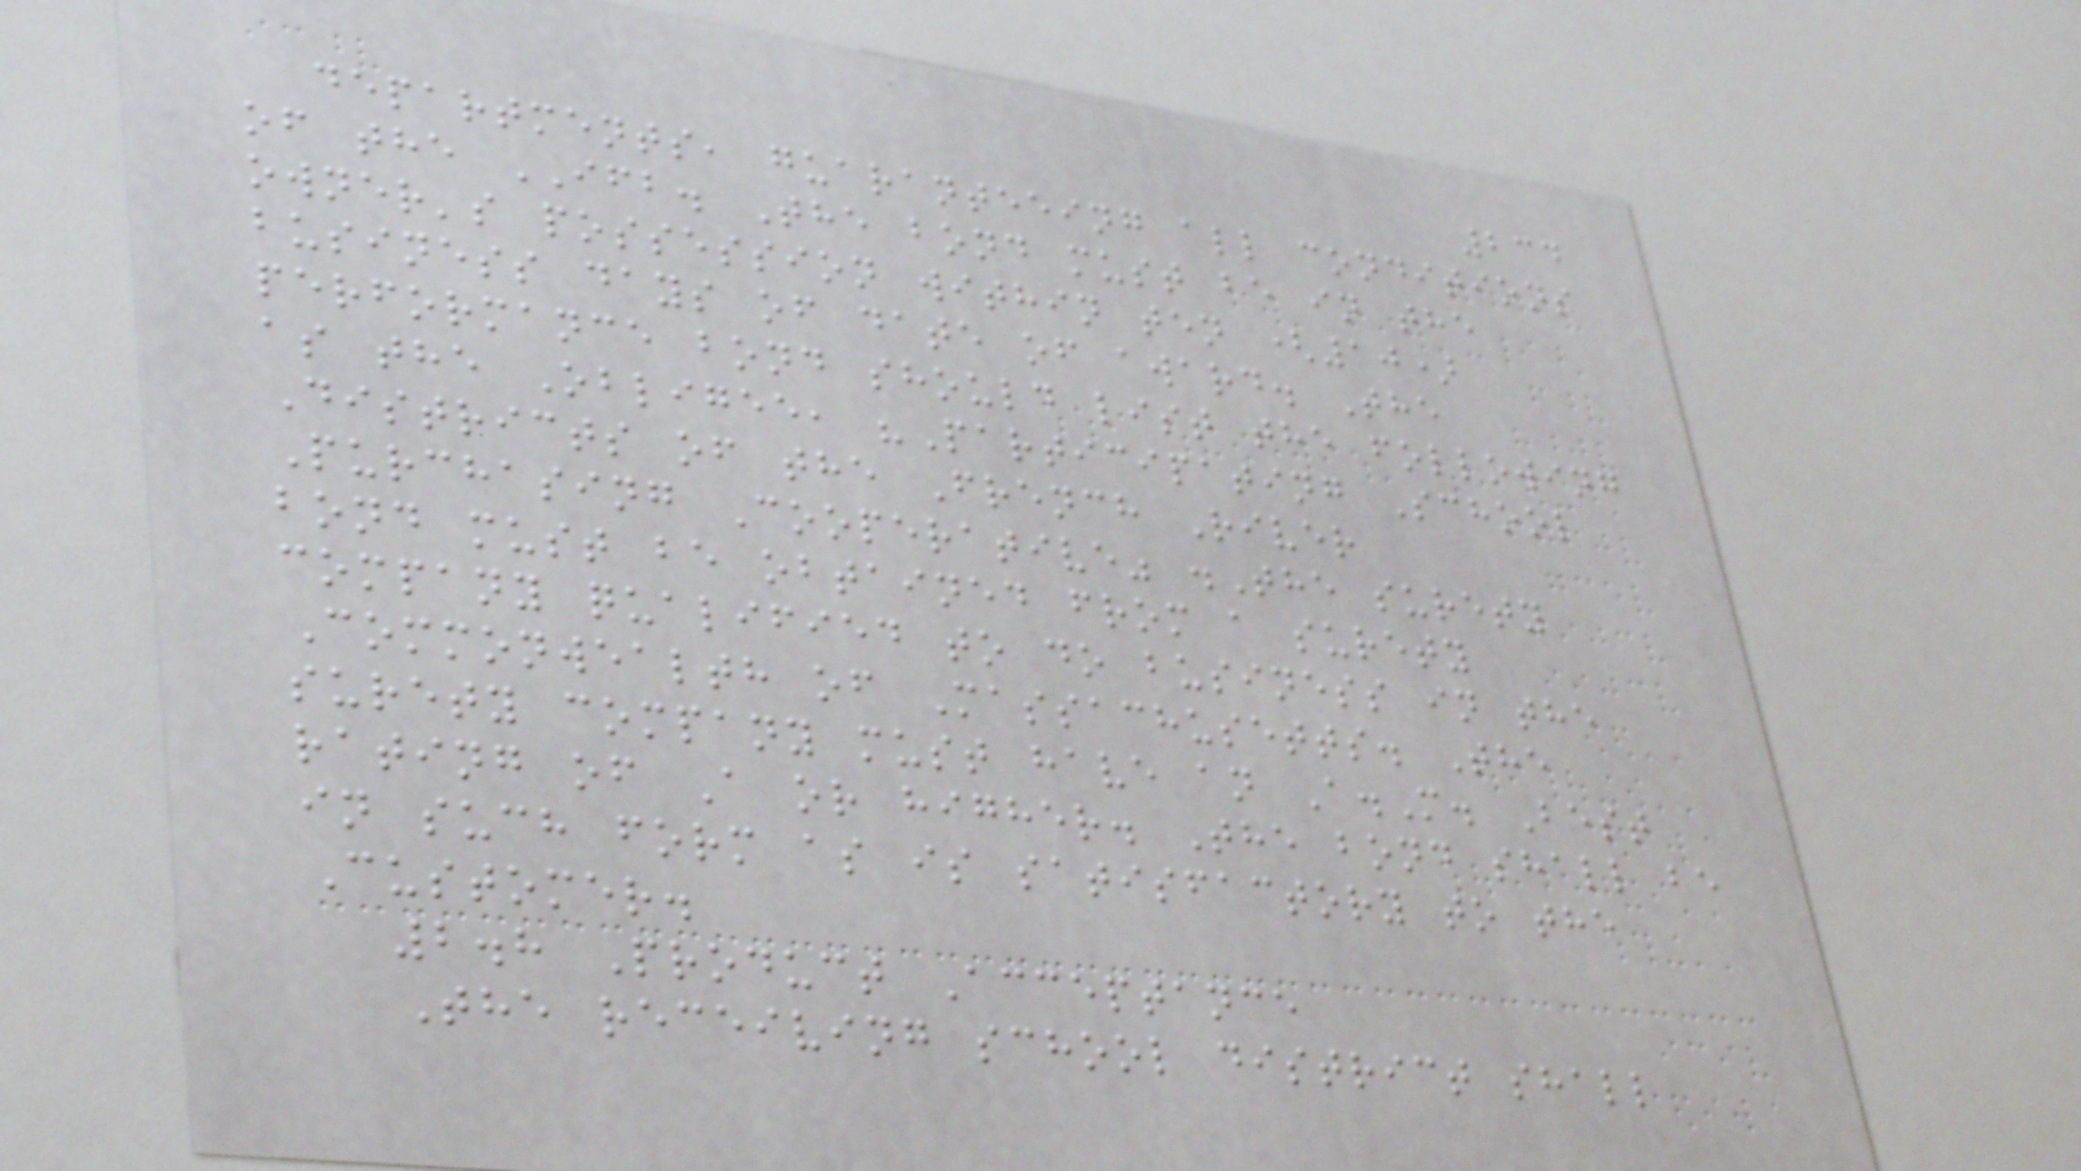234
departments, guaranteeing all conditions
of the IFB. The bond must be in the
owner's possession within ten (10)
business days of date of award. The
performance bond should list the following
as the Obligee, "Participating School
Districts of the French River
Purchasing Cooperative" .The surety
bond must be obtained from a surety
company qualified to do business in the
Commonwealth of Massachusetts. The
surety company must have an A.M. Best
rating of A or higher. The bond shall be
in such form as is satisfactory to the
Customer.
2.8 Product Acceptance
The receiving school district shall
